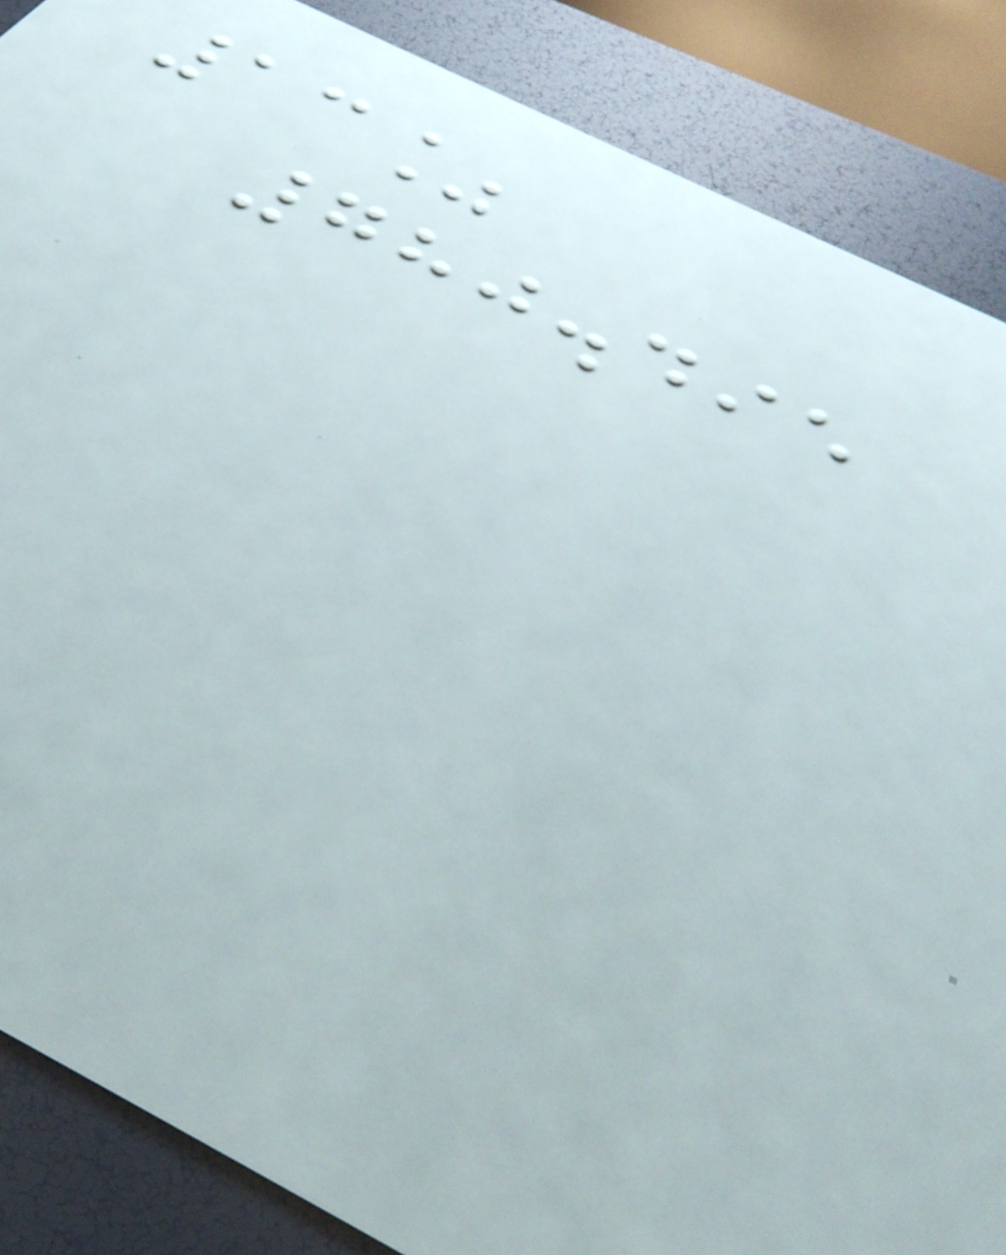13%
780.495
